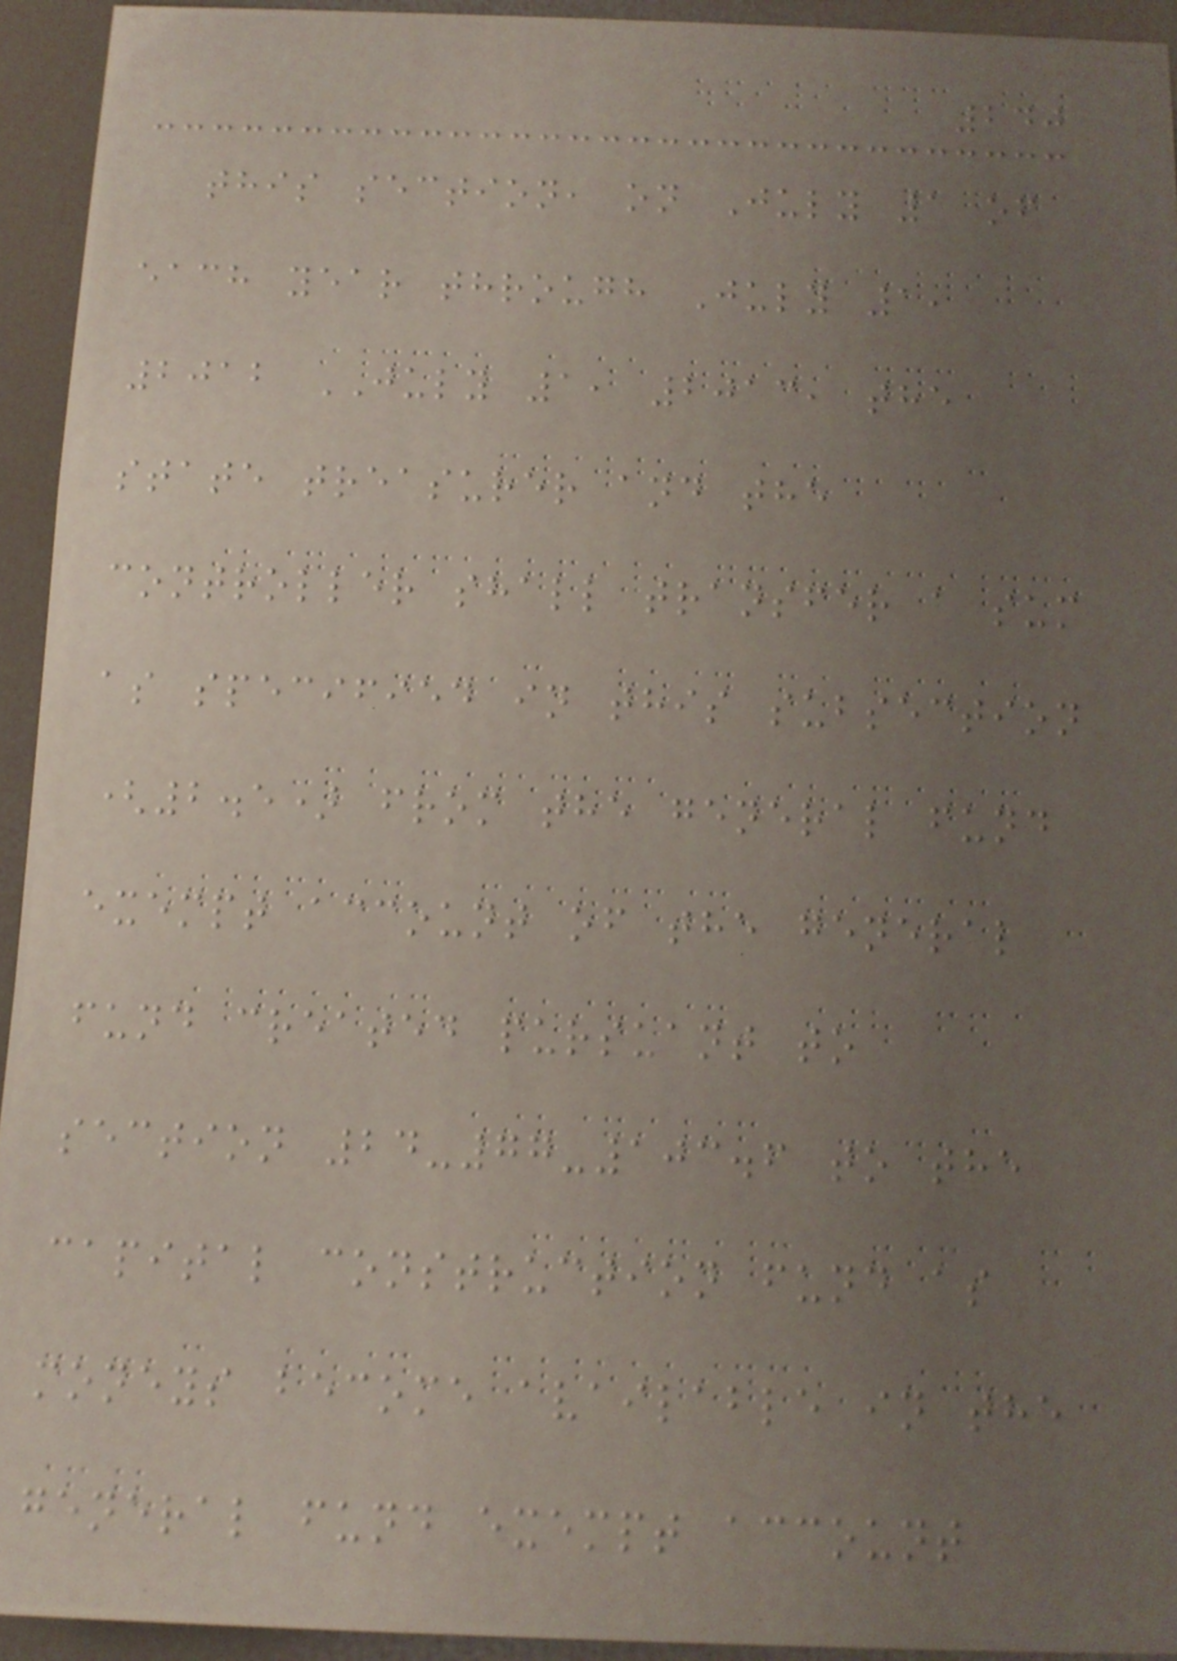240
this section, on July 1 of
each year through July 1,
2012 JULY 1, 2013, the
state treasurer and the
controller shall transfer a sum
as specified in this subsection
(2.5) from the general fund
exempt account of the general
fund created pursuant to
section 24-77-103.6 to the
capital construction fund as
moneys become available in the
general fund exempt account
